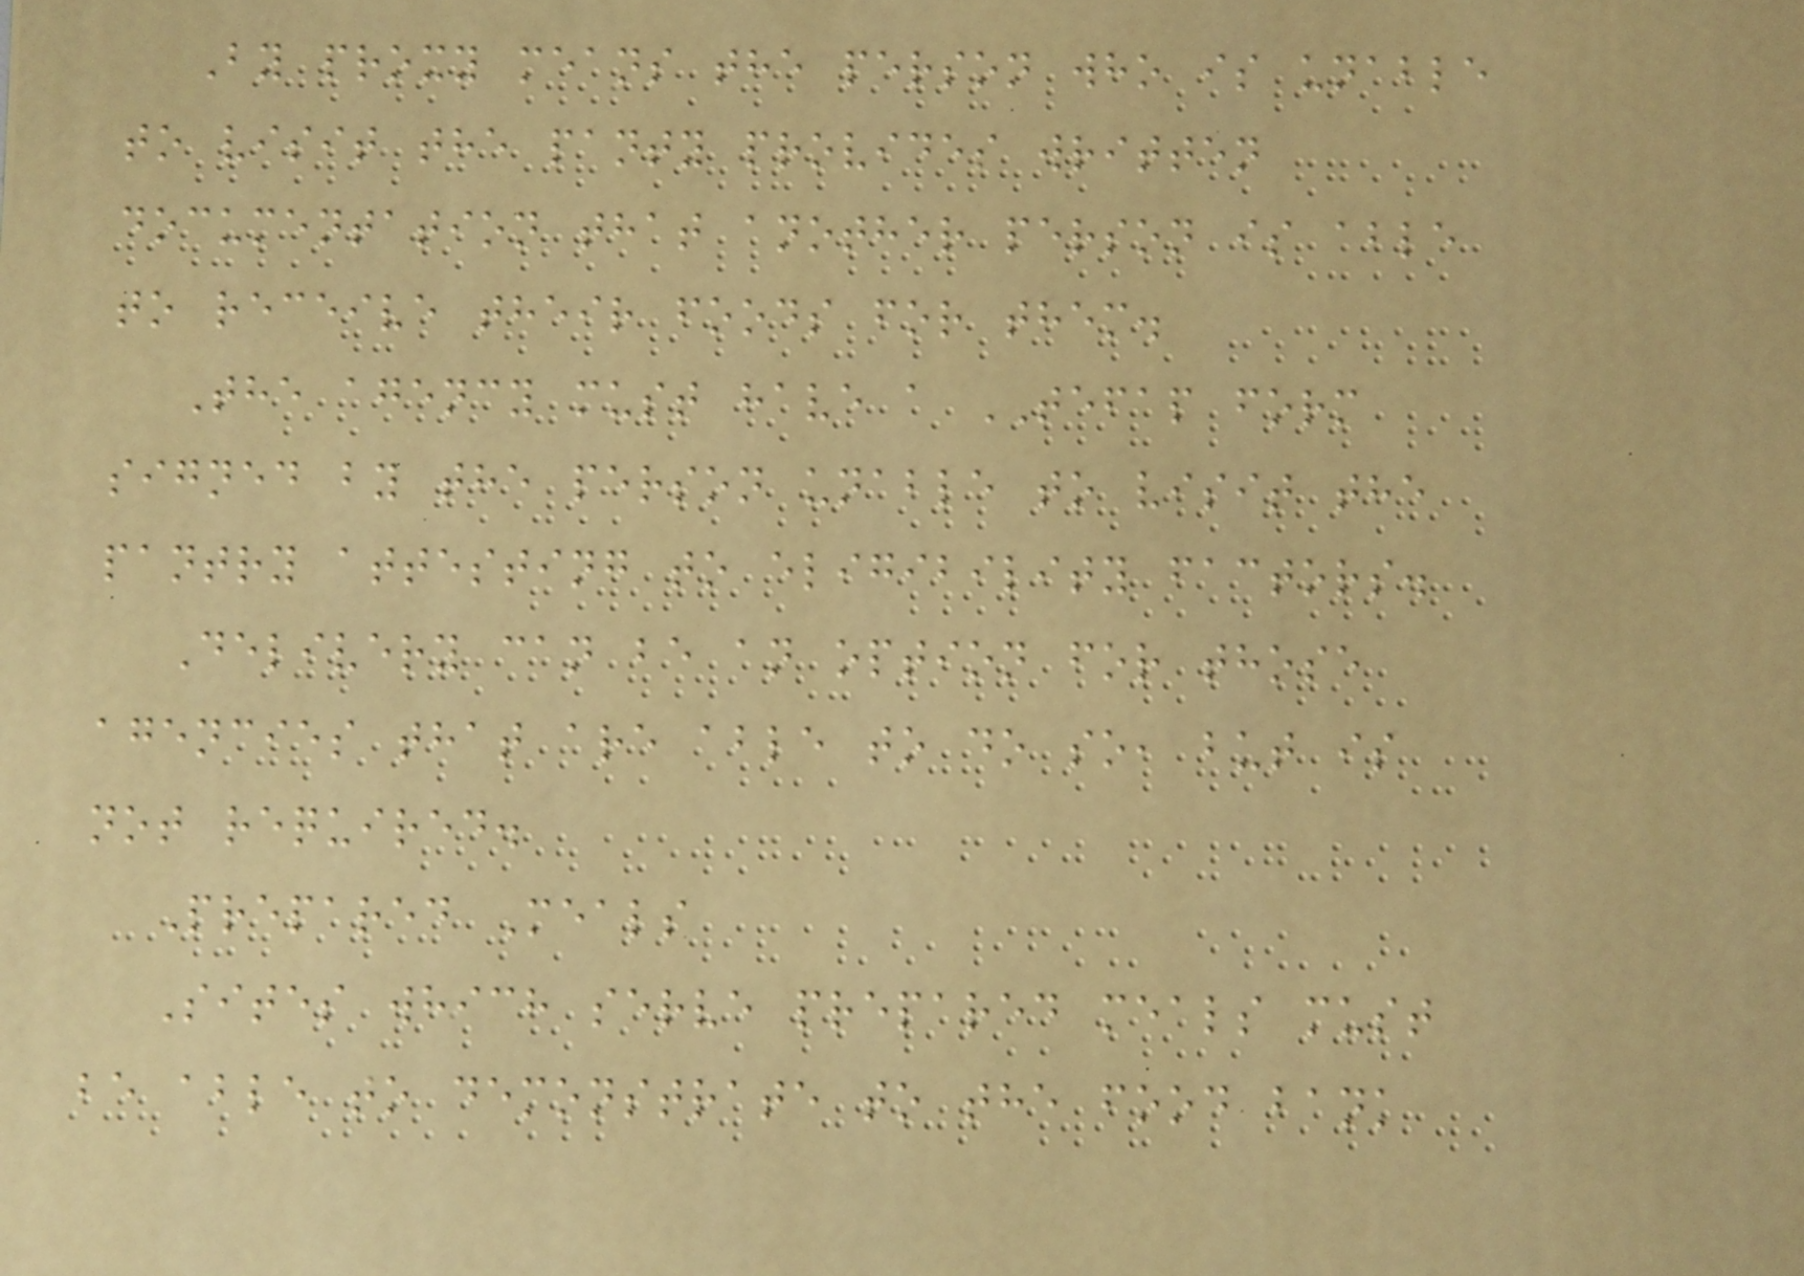By proxy means the person who is unable
to visit the panty provides written
documentation that another person is able
to receive their foods for them.
The agency must have a TEFAP form
signed by the person unable to visit the
pantry attesting to eligibility factors.
Delivery can be an option for those
agencies that are able to do so, but is
not required.
Prepared Meals
Sites which serve prepared meals must
be able to demonstrate to the food bank
